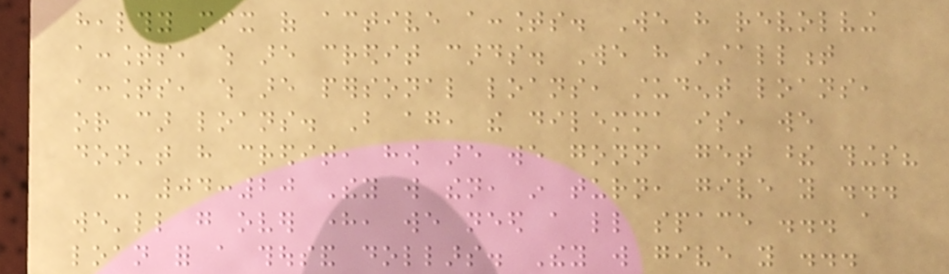healthy mix of active accounts. We have revolving
accounts, which are credit cards. We have installment
accounts, which are personal loans, student loans,
or car loans. But again, the dilemma is, we
don't have credit, how are we gonna get these things?
- 04:20 They will then, in turn, give you ...
we'll go over here, we need a little space ... a
loan for a thousand dollars. They will give you ...
